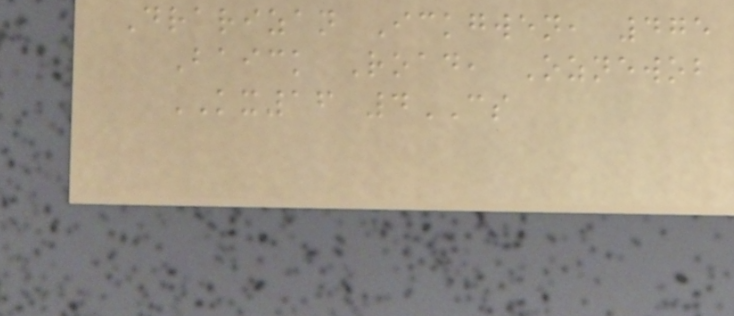Drarizan Ickgwen, 475
Baick Road, Oznewob
KX16 4CS
